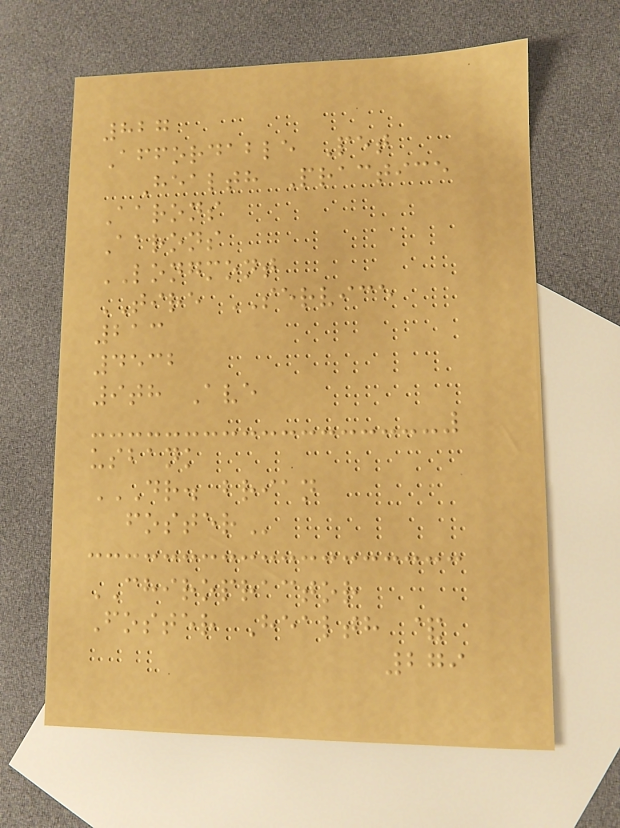827
Affordable Pet
Health Practice
Aarons
Aarons
LONGMONT
TIRE SERVICE
213
4532
9th Ave
usbank
DR. BRIAN
FOSTER
CHIROPRACTOR
Foster Health &
279
